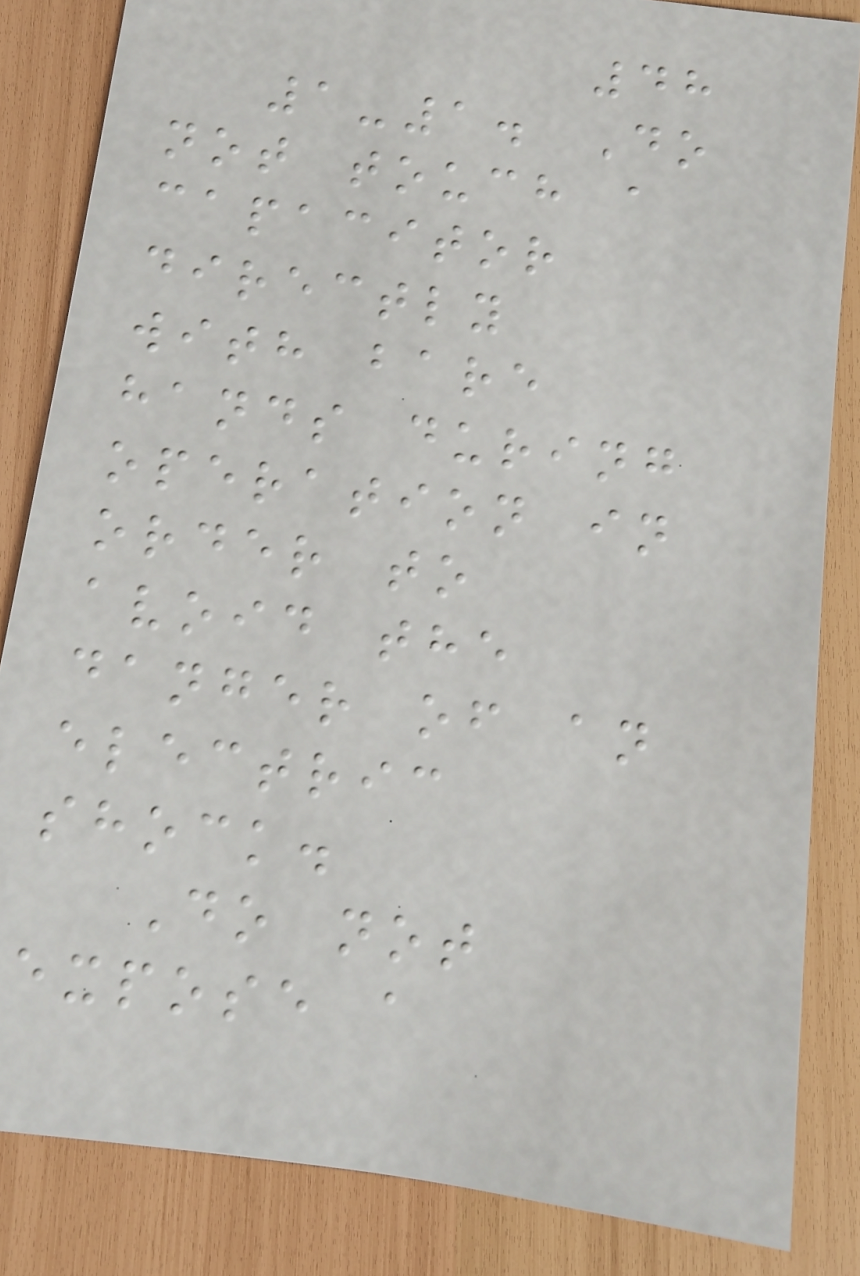48
1-1. Do
not touch a
capacitor
directly
with bare
hands during
operation in
order to
avoid the
danger of an
electric
shock.
Do not
expose a
